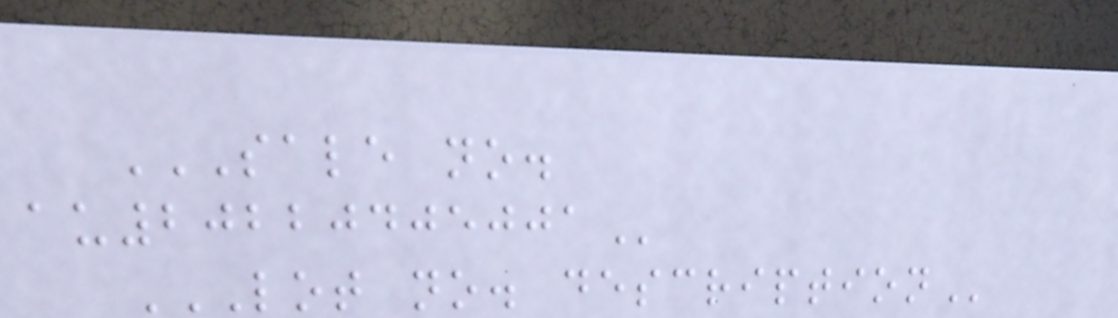SALE NO.
AU20220405001
LOT NO. DESCRIPTION
